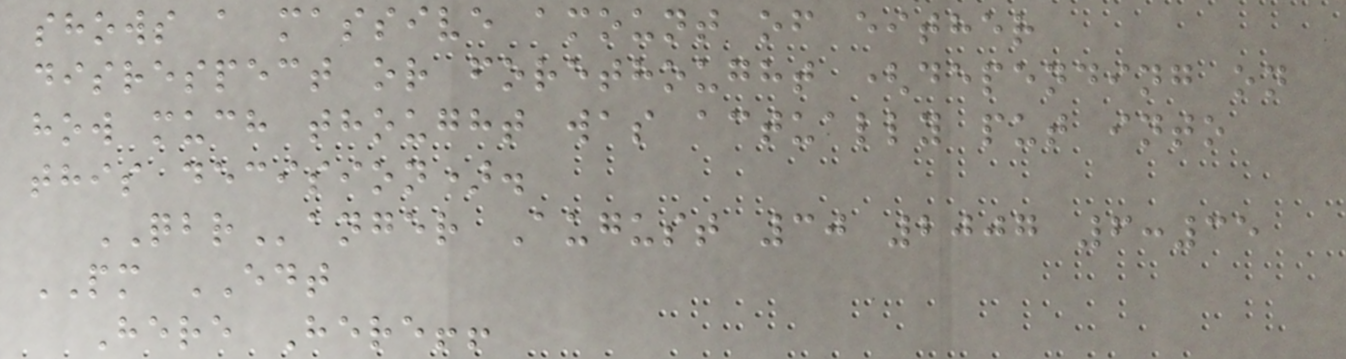shows a massive amount of either
disrespect or forethought (depending on
how much thought was actually put into
this decision).
QBRanger August 30 2007 6:35
PM EDT
Here Here!!
